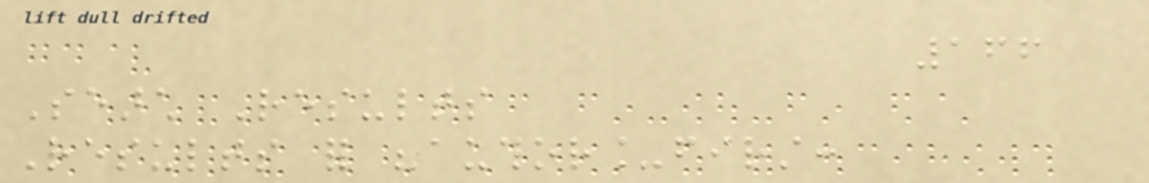166
Search Results
Results for "author_first:
